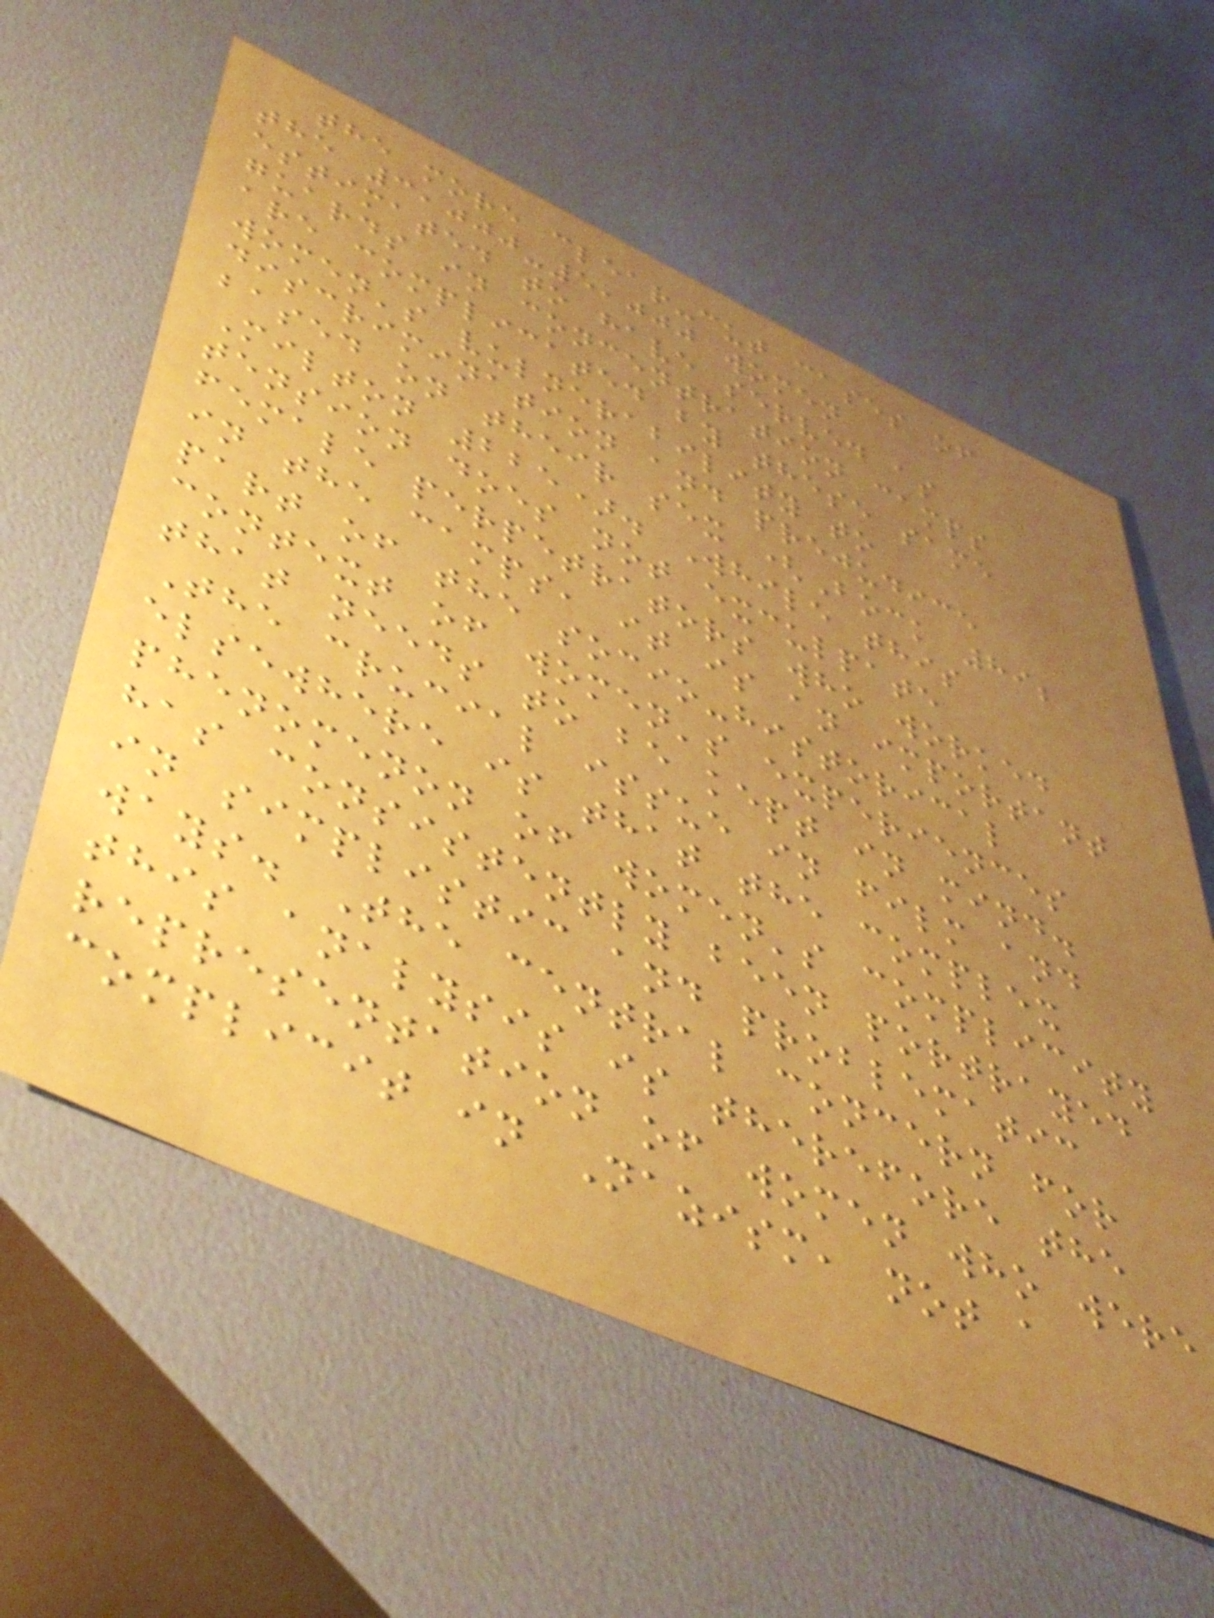the more clear-cut cases of
the 3,000-5,000 women
estimated to have served as
guards in concentration camps
are complicated by these same
women's vulnerability to
discrimination and prejudice
based on their sex (Bock 89;
Milton 225). While this
tension does not exculpate
female perpetrators who worked
in the camps, it is an important
part of the socio-historical
context of women's experiences
that needs to be kept in mind.
The crucial issue in film and
elsewhere is that the complex
phenomenon of women's complicity
has consistently been portrayed
in simplistic and problematic
ways. The central concern for
this analysis is therefore the
representation of women who were
complicit in Nazism, not a
